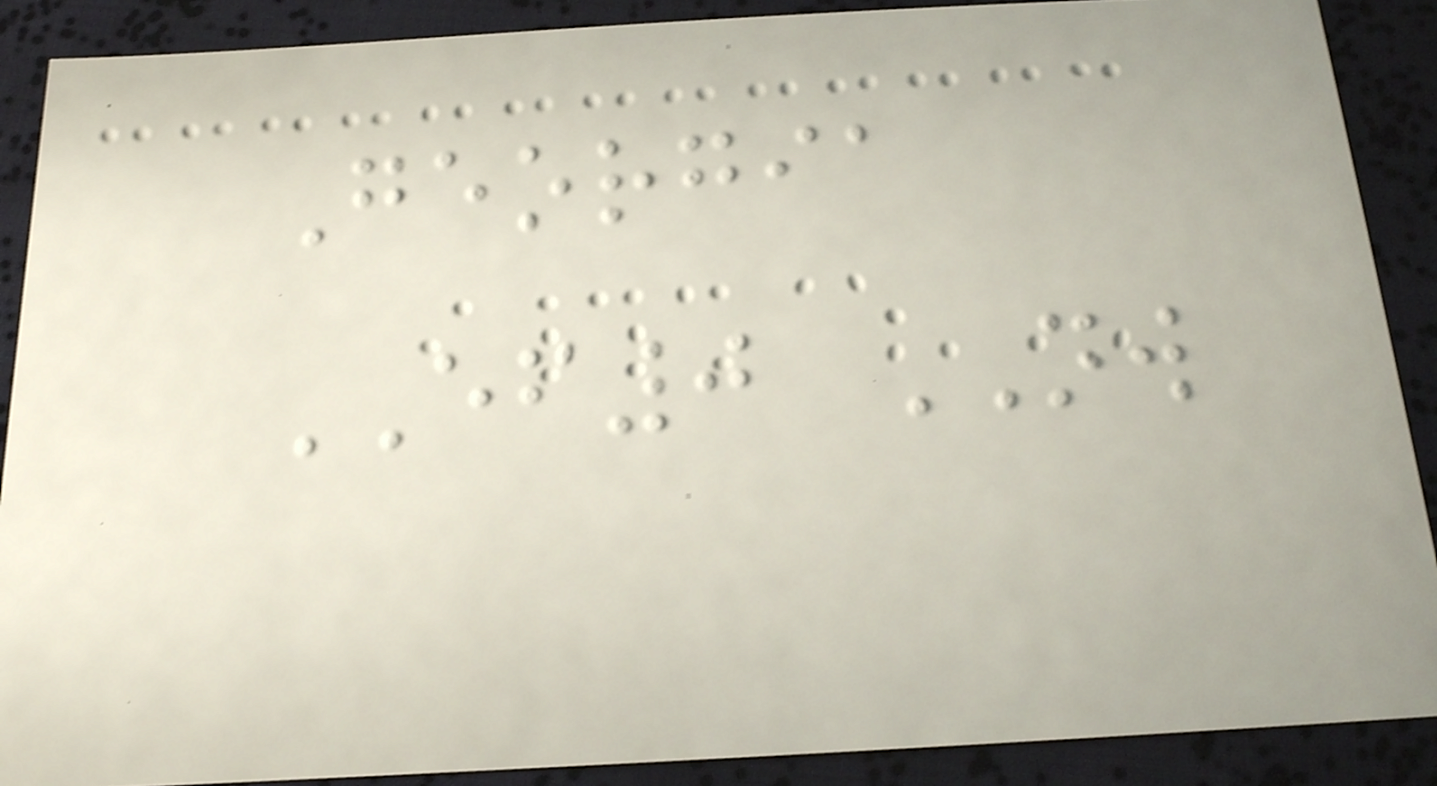Georgia
EF0 NW
